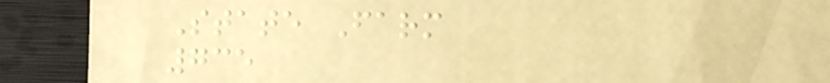State Farm
735
